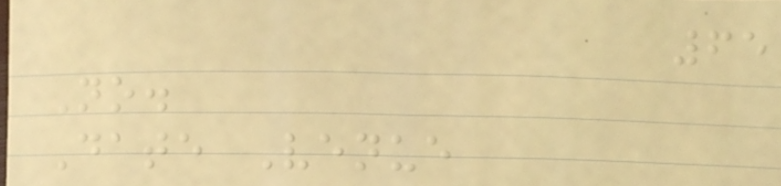65
No.
Date Venue
